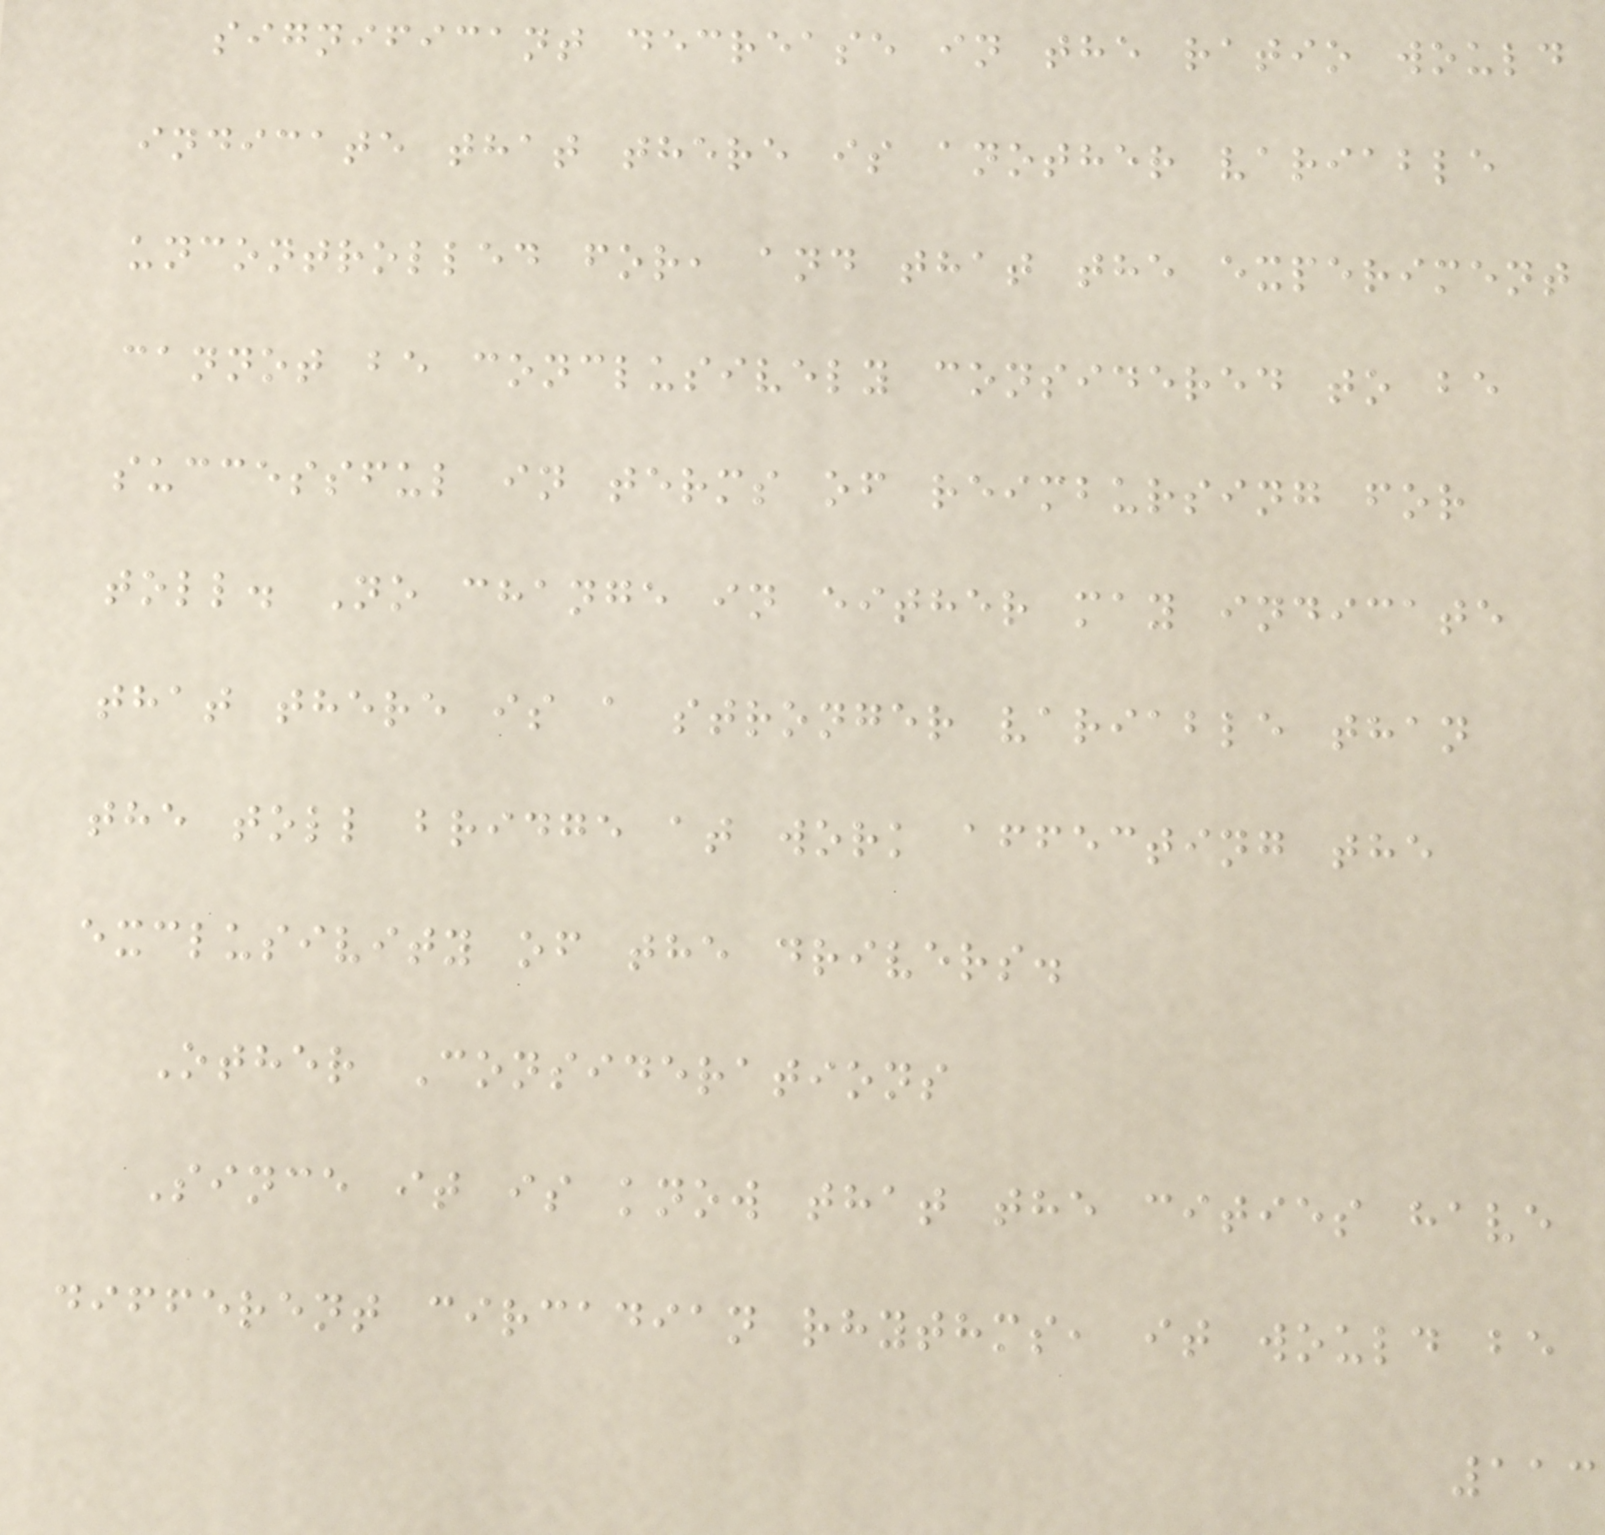significant decrease in the ratio would
indicate that there is another variable
uncontrolled for, and that the experiment
cannot be conclusively considered to be
successful in terms of reimbursing for
toll. No change in either may indicate
that there is a stronger variable than
the toll bridge at work affecting the
exclusivity of the drivers.
Other Considerations
Since it is know that the cities have
different circadian rhythms, it would be
113
